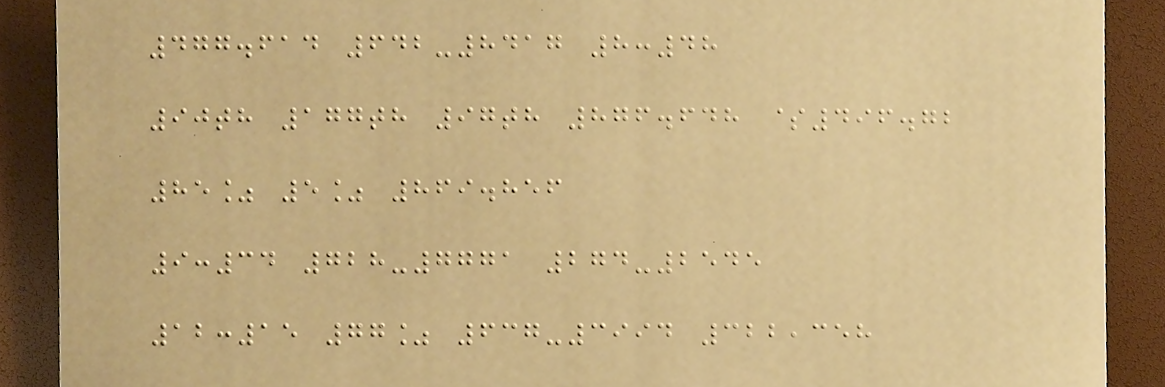477.614 642-8417 8:48
90th 177th 97th 876.648 $496.72
85% 5% 869.856
9:34 728-7771 274-2545
12:15 77% 637-3994 322,358
